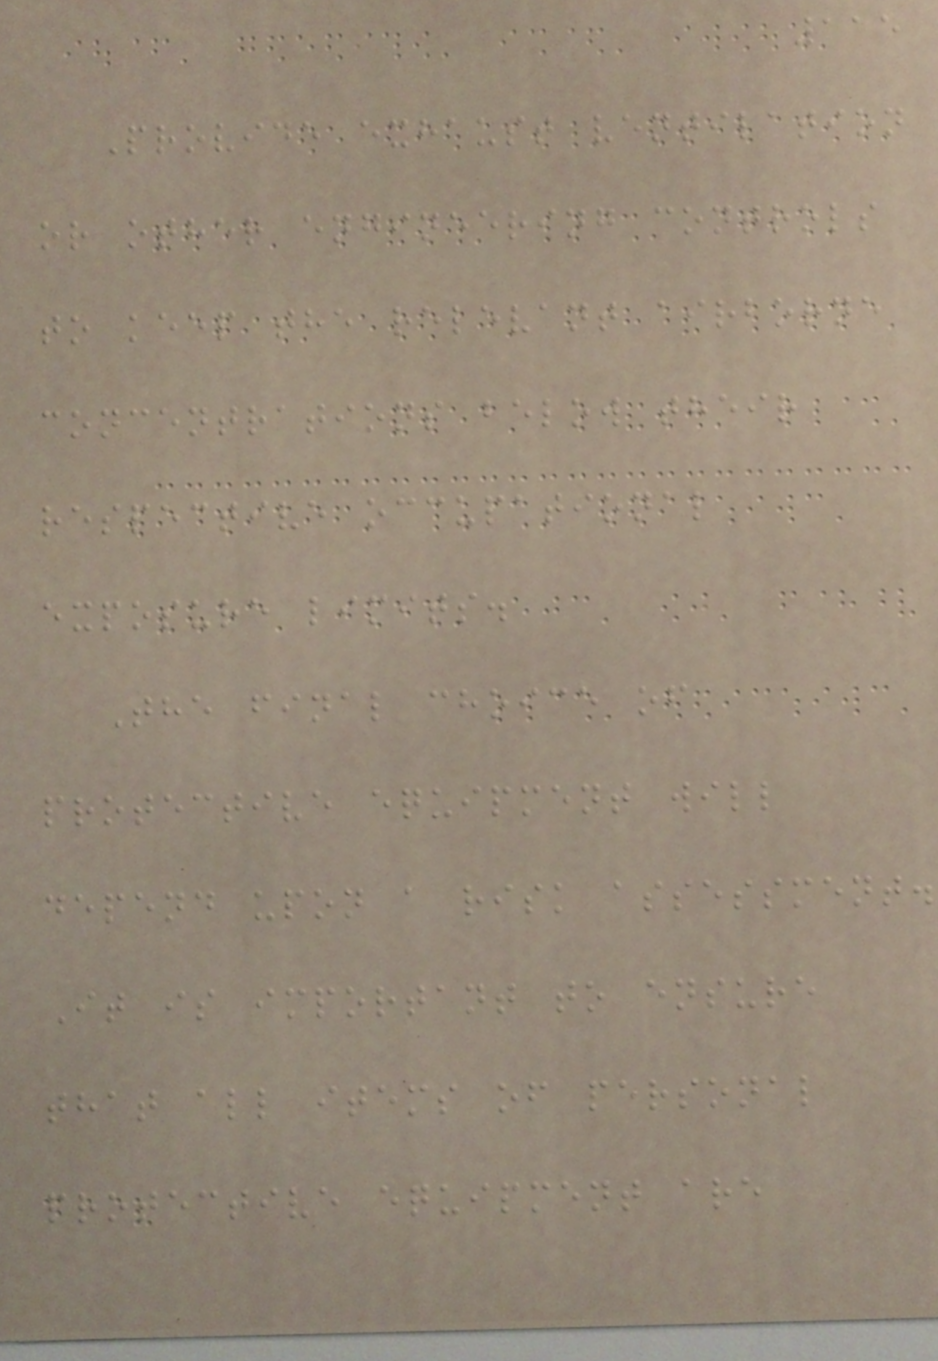115
Provide exhaust ventilation
or other engineering controls
to keep the relevant airborne
concentrations below their
respective occupational
exposure limits.
The final choice of
protective equipment will
depend upon a risk assessment.
It is important to ensure
that all items of personal
protective equipment are
